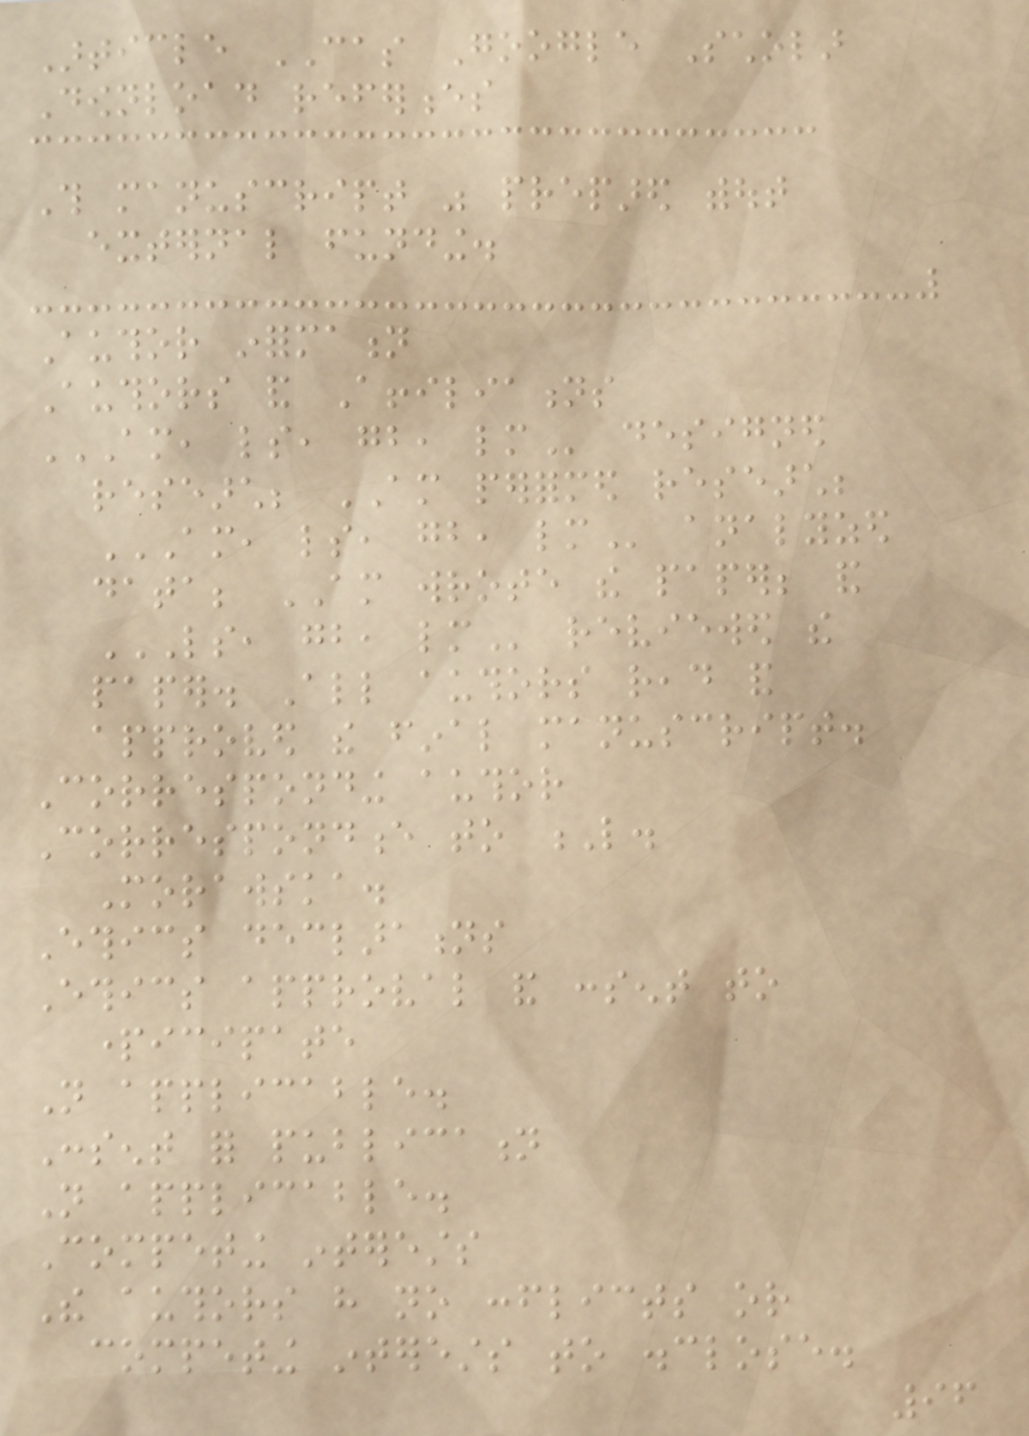Article CAS Google Scholar
Download references
This manuscript was prepared without
external funding.
Author information
Authors and Affiliations
AM, LS, GB, LM designed
research; AM performed research;
AM, LS, GB, LM analyzed
data; AM wrote the paper; and
LS, GB, LM reviewed the
paper. All authors read and
approved the final manuscript.
Corresponding author
Correspondence to L.
Morawska.
Ethics declarations
Ethics approval and consent to
participate
Not applicable.
Consent for publication
Not applicable.
Competing interests
The authors have no conflicts or
competing interests to disclose.
96
